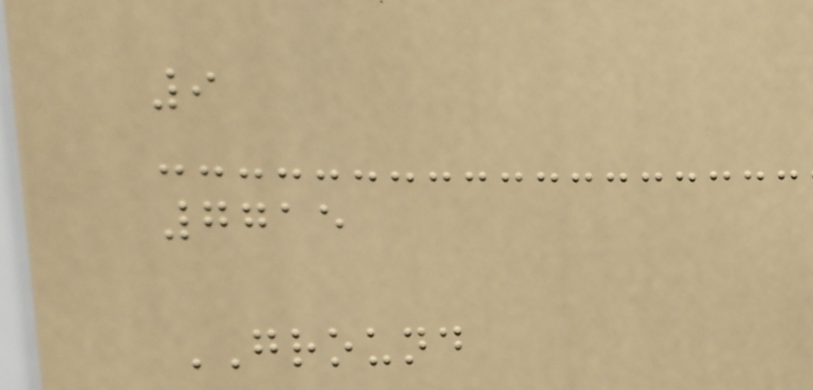9
7715
GROUND
